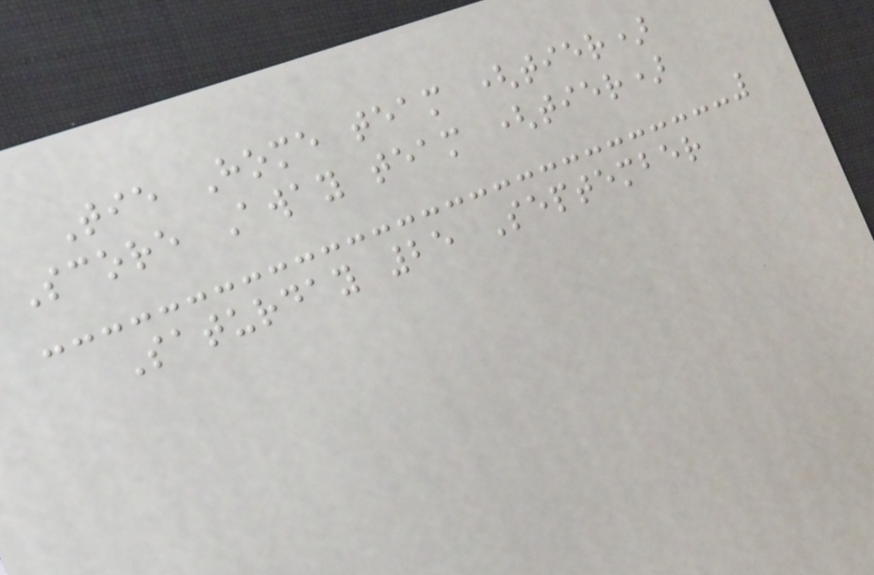Tie Home team (tier)
Score Away team (tier)
Saturday 25 September
